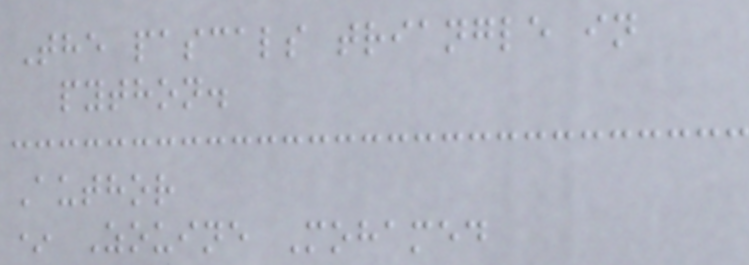The pascals triangle in
python.
Author
* Zouine Mohamed
